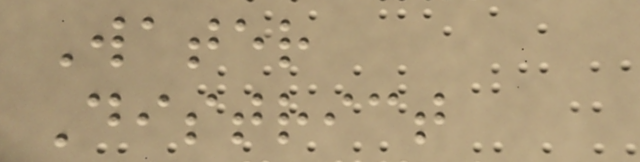Water
District
